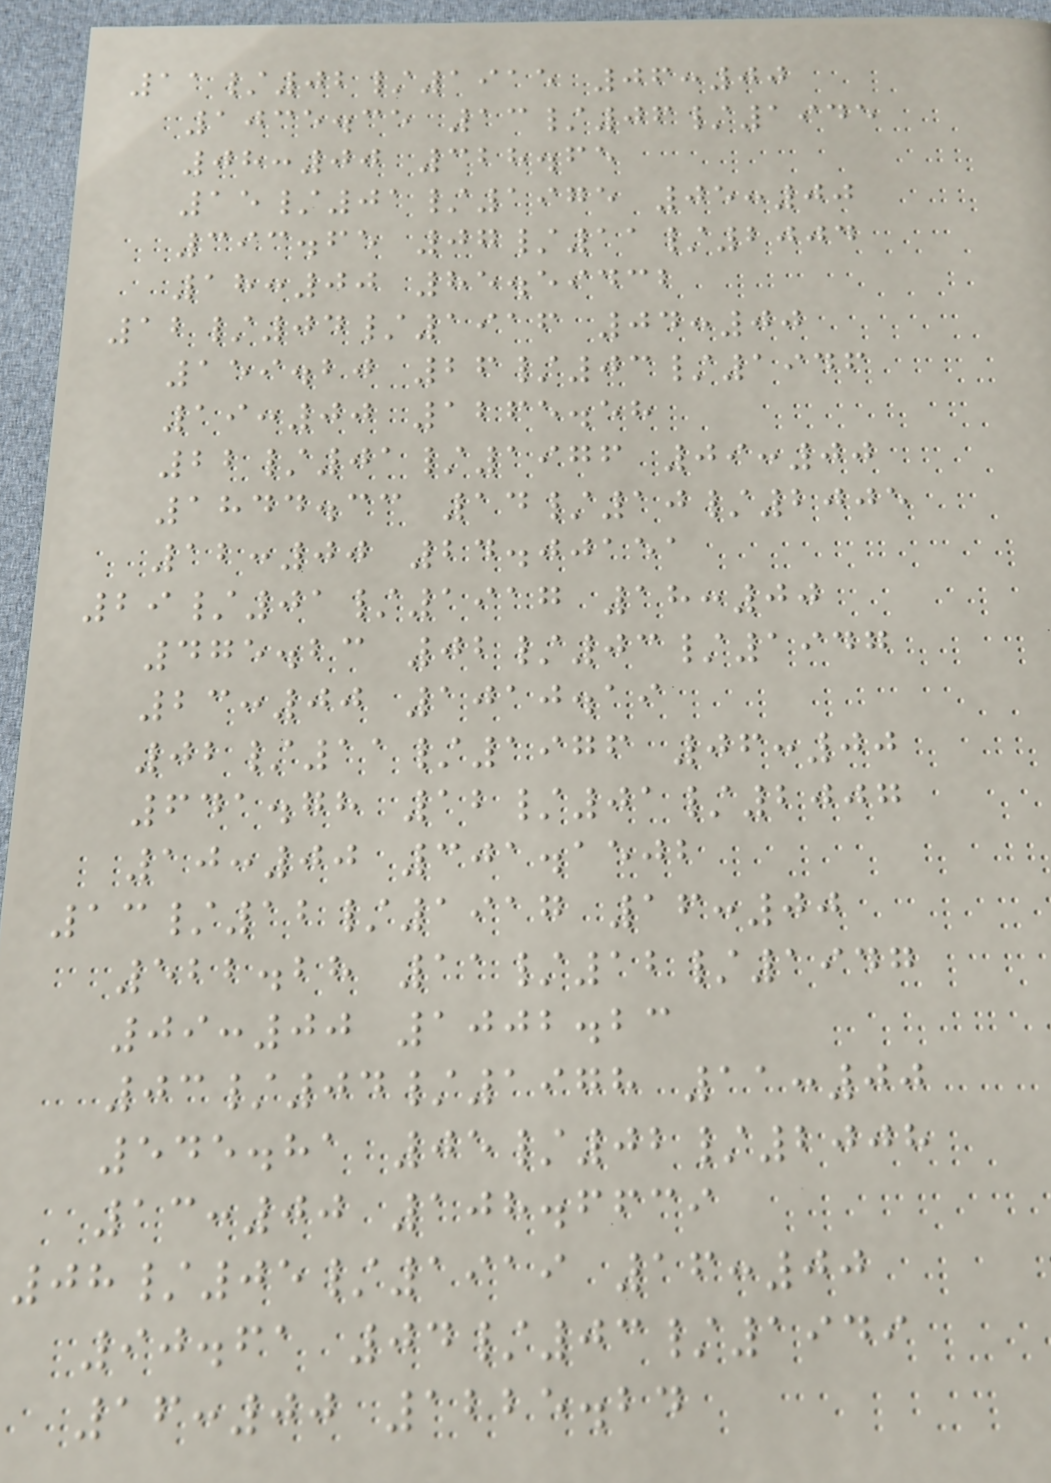11/02/1915 06:00
1035.35 13/06/1945
08:00 328.65
15/01/1975 05:00
393.65 07/11/2004
18:00 85.59432
12/04/1916 04:00
159.20 26/03/1946
19:00 1265.58
22/01/1976 09:00
1844.33 14/10/2005
12:00 24.00151
29/01/1917 18:00
475.23 02/03/1947
23:00 1010.19
02/11/1976 06:00
641.78 12/01/2007
10:00 301.1502
13/12/1917 16:00
522.28 11/12/1947
09:00 1002.23
03/04/1978 11:00
545.81 05/02/2008
13:00 108.6639
08/05/1919 16:00
90.61 04/03/1949
16:00 1225.24
